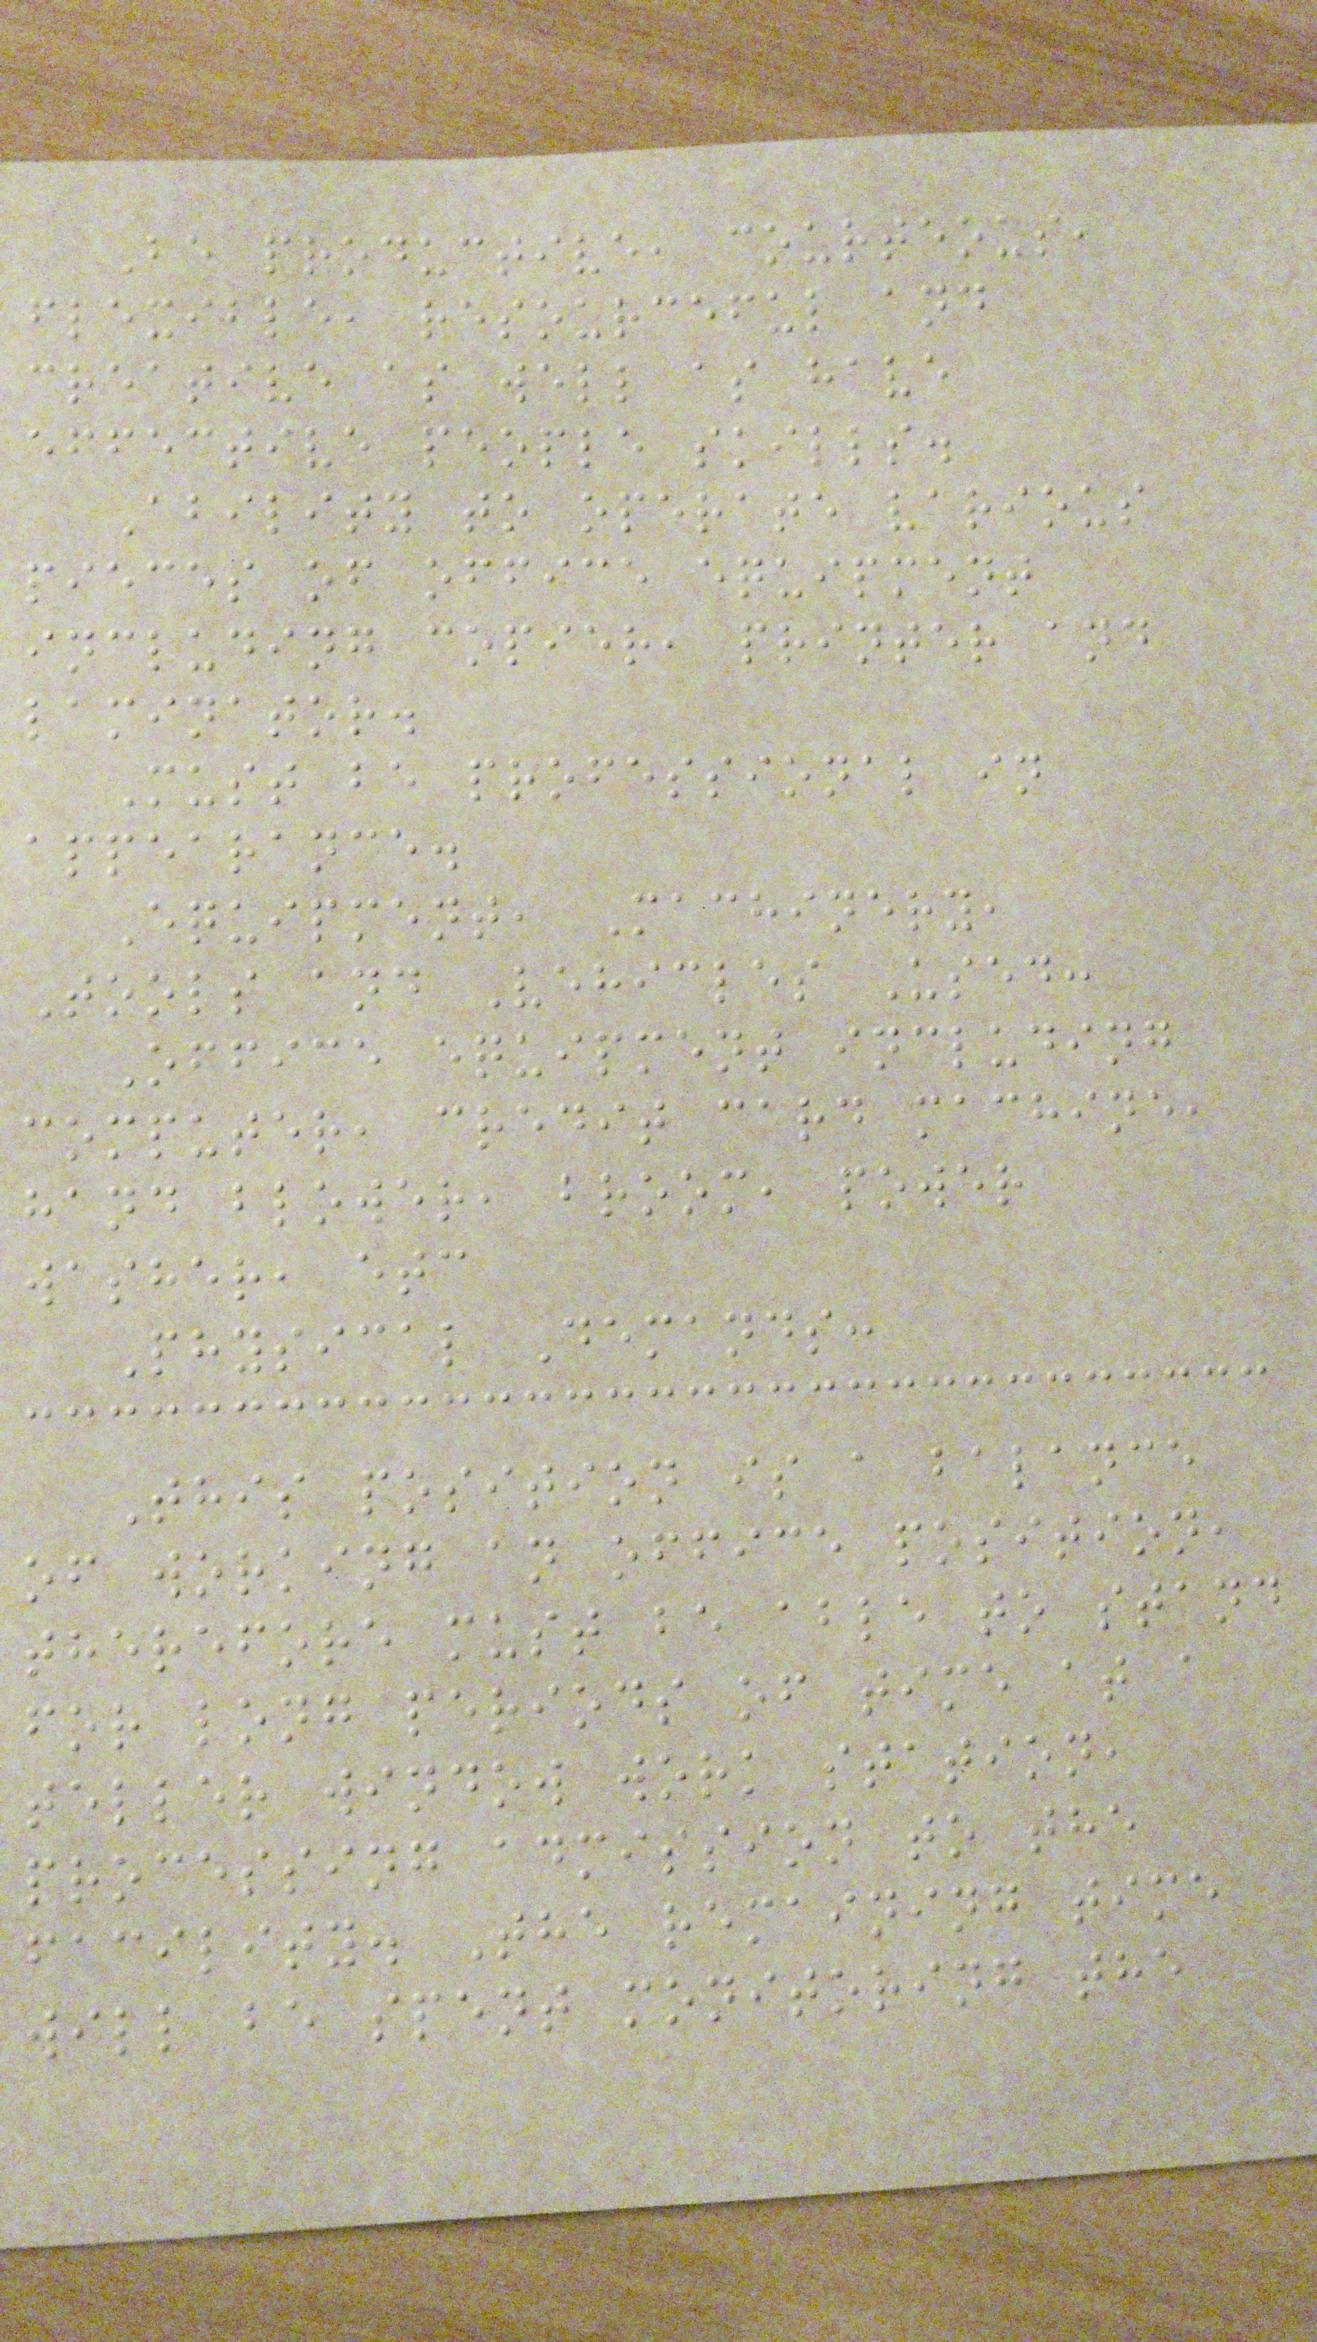Be productive, courteous,
flexible, resourceful and
creative as well as have
effective people skills.
Ability to operate various
pieces of office equipment
including copier, printer and
laminator.
Must be professional in
appearance.
Equipment, Machinery,
Tools and Vehicles Used:
Office equipment including
computer, credit card machine,
hand blower, broom, power
washer, etc
Physical Demands:
This position is a balance
of working an office position,
therefore must be able to stand
for long periods of time at a
teller window work station,
processing admission to the
facility. The remaining time
will be spent monitoring the
